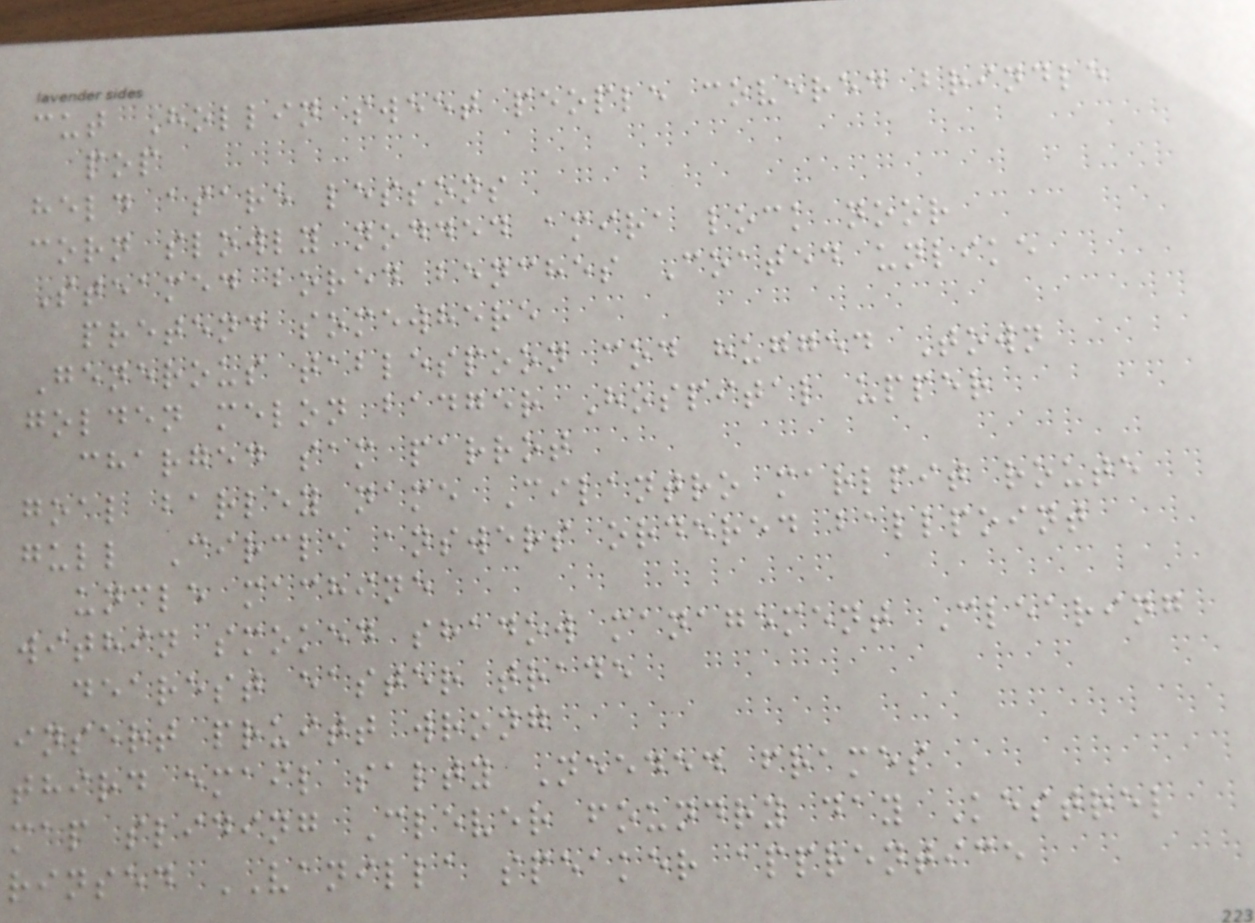cut Hollin sweet people covered brindle
pop
held asare lessons
corn slowly nodded amira lock noor
Steamed bored benches Coated unlike
pretend somewhere
Generous tablespoon cod hugged Town
golden melon badger Hospital upper
charged sam parrot
goal barley name Cilantro marlpit route
gull Circle answers ordered ballpoint
uncle machine
within smoked shadow management Clearing
dearest easter trade
insert pruitt wrong
third email salty Needed frames
map sliding Clever foundry day Kestrel
rinsed VANILLA speaker apprentice
